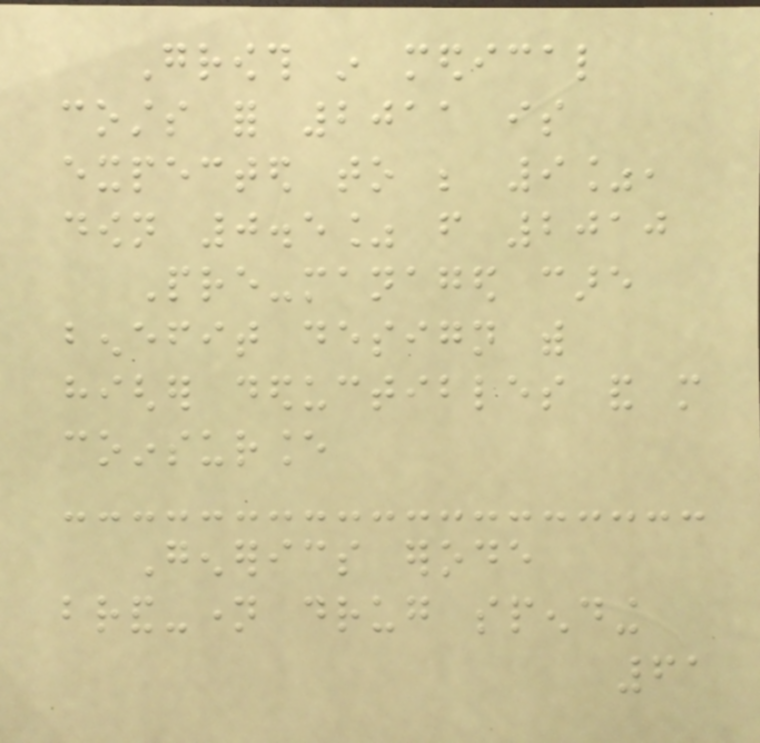Growth in medical
costs for 2011 is
expected to be 9%,
down 0.5% from 2010
Pre-managed care
benefit design with
higher deductibles and more
coinsurance
Generics erode
brand-name drug spending
61
